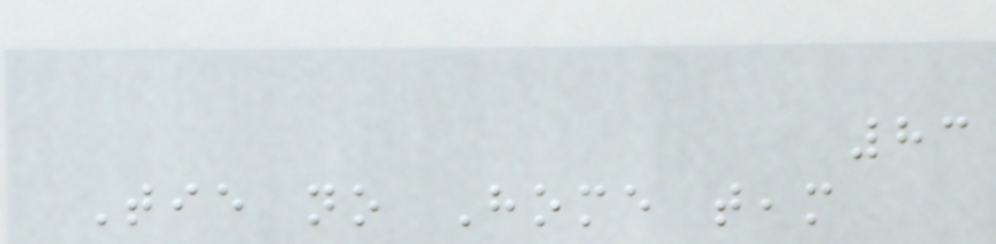83
Tie no Home team
